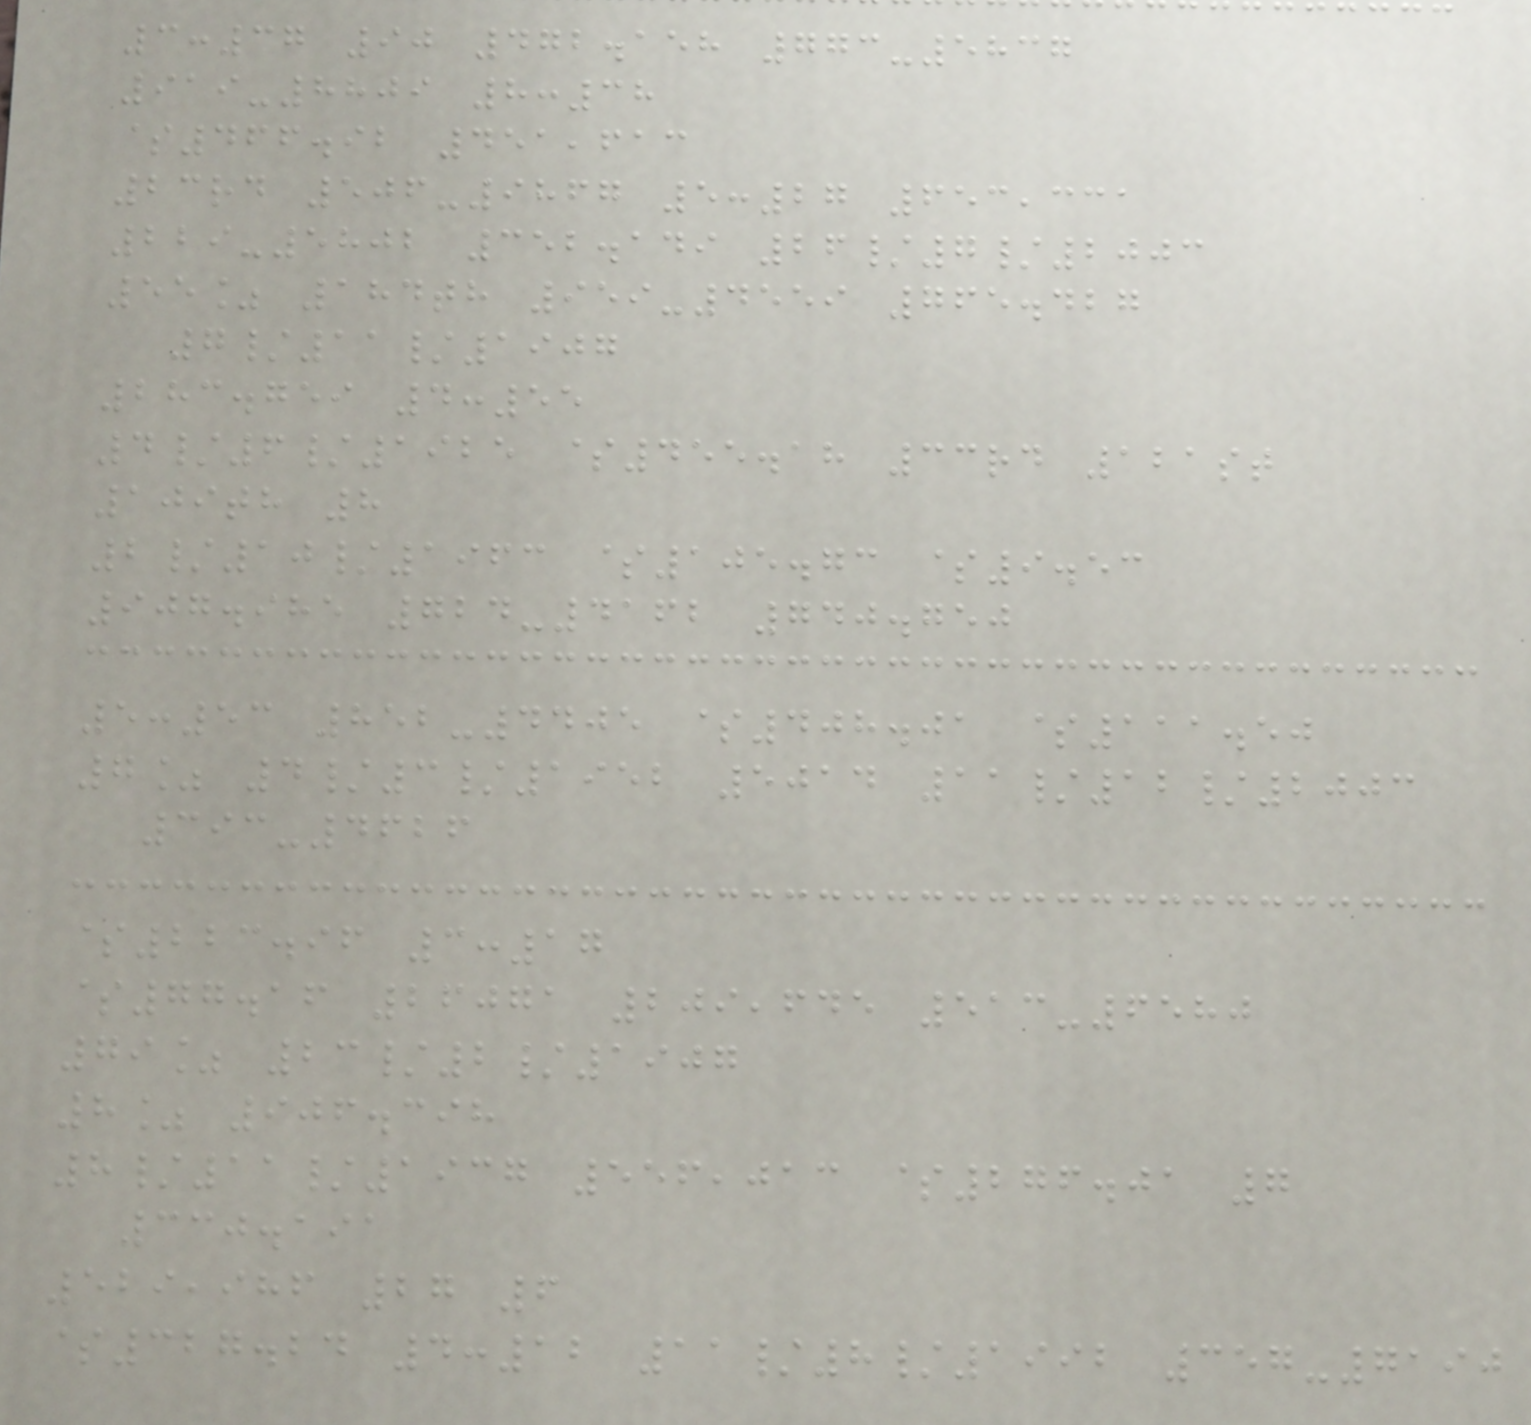3:37 90 472.158 773-5837
919-8809 8:38
$466.92 451,613
23rd 506-9867 5:27 653,331
229-5802 352.149 26/7/2003
55% 184th 959-4559 765.427
7/11/1907
283.759 4:55
4/6/1925 $455.18 33rd 121st
109th 8
2/10/1963 $105.73 $9.53
907.985 724-4162 740.750
5:53 852-4405 $408.01 $111.50
7% 4/3/1952 5014 11/12/2003
393-4626
$223.96 3:17
$77.16 26071 209,645 513-6580
79% 23/2/1907
8% 906.398
8/11/1937 556,013 $276.01 7
330.191
529,986 27 6
$327.24 4:12 11/8/1992 357-7190
